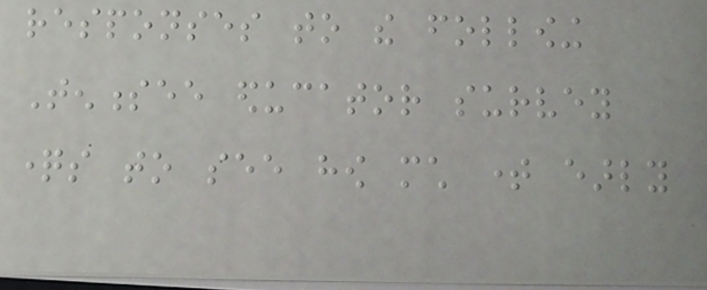responses to the following
Tennessee educator survey
questions to see how much time early
